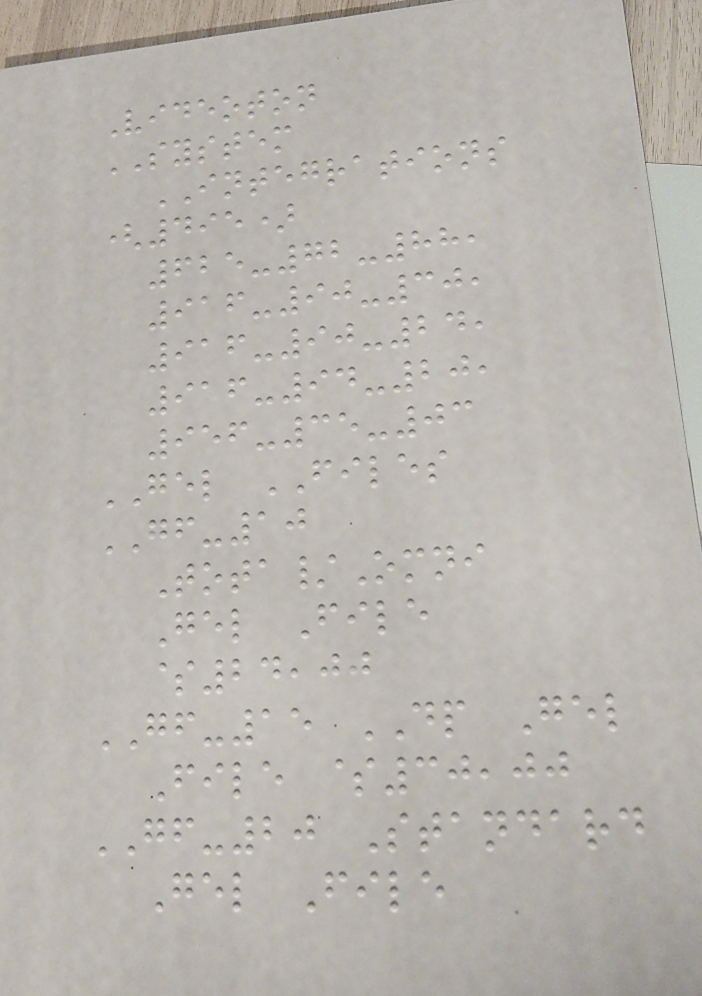Videoton
SYSTEM
INTEGRATIONS
(495)
625-72-88,
916-90-30,
916-90-24,
916-94-20,
956-35-03
GEL FILES
GF-10
Tota/Omni
Gel File
$24,00
GF-15 DP Gel
File $30,00
GF-20 Standard
Gel File
